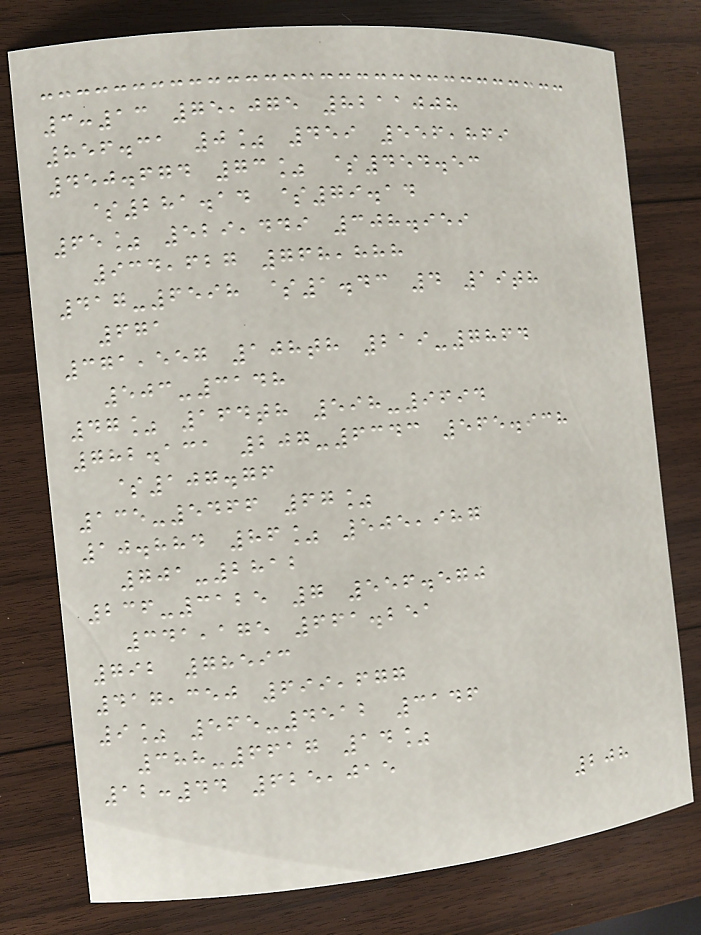3:13 75,075 8211008
856.31 0% 459 556,869
450.674 73% $454.53
$281.14 $79.14
65% 529,449 308.959
934,627 768,888
417-6598 $1.43 4 19th
671
371,557 108th 219-7864
503-3148
47% 164th 598-9694
782.131 207-6343 565.938
$107.76
135-5466 67%
10.884 86% 505,987
701-2812
236-3125 7 556.570
341,175 661.251
792 78593
417,350 699,677
9% 565-4512 3146
388-6617 14%
12:44 625,015
208
